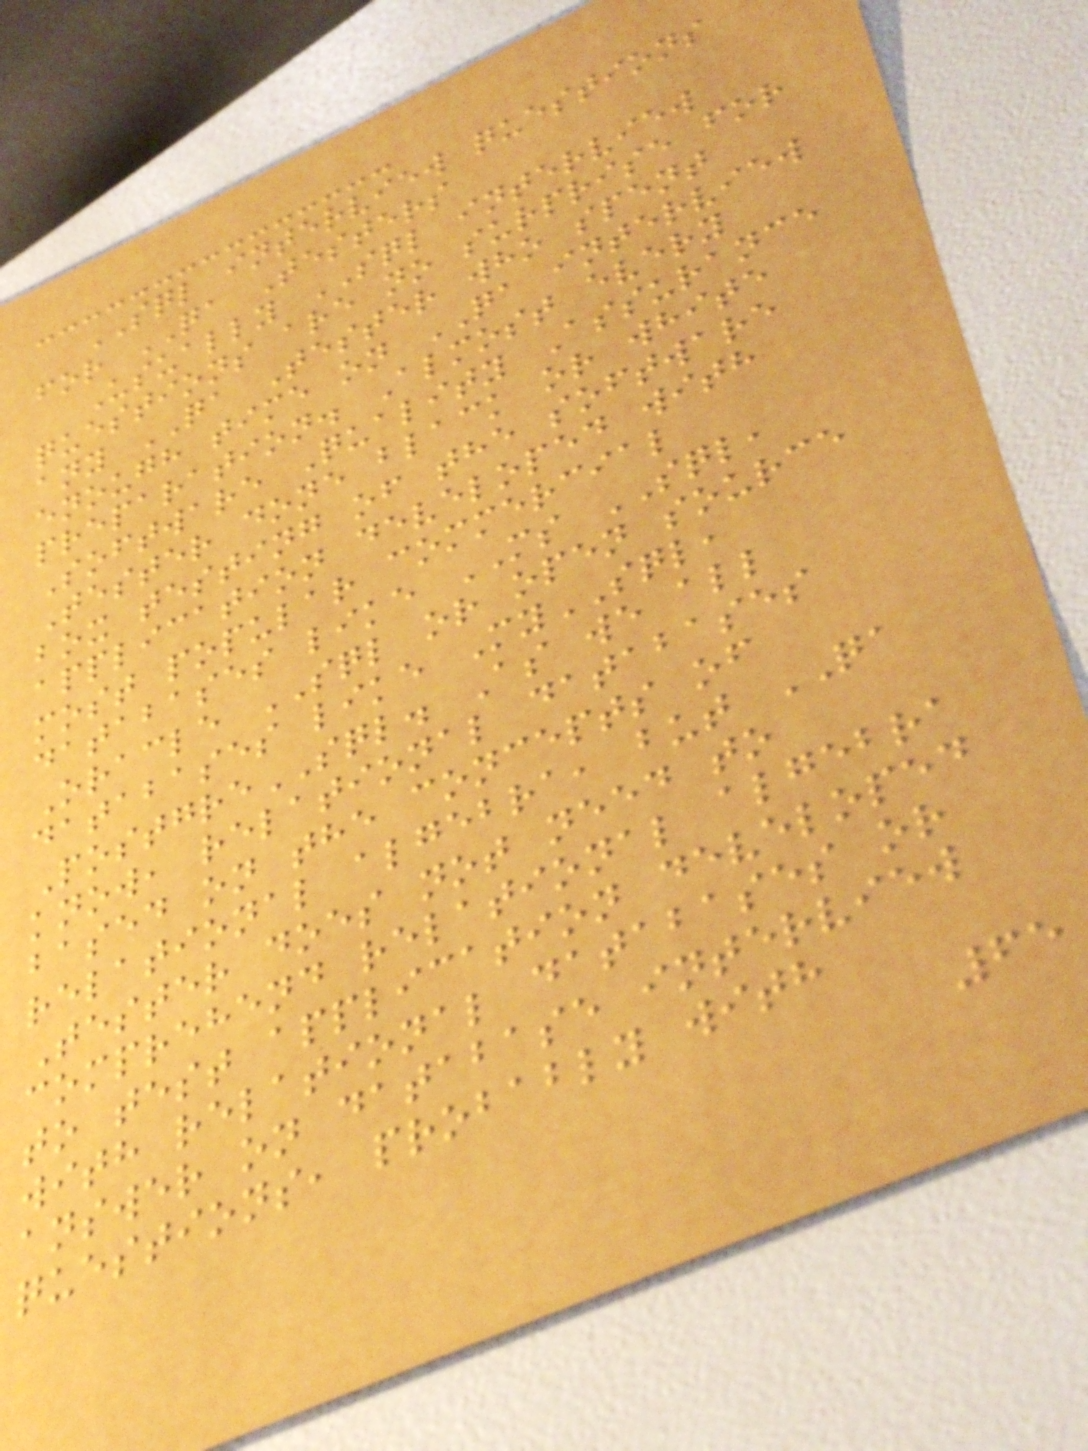SQL interview questions
for QA Testers
Usually SQL interview
questions are no surprise for
any QA Tester who spent
enough time on QA interview
preparation. Almost every
Software Quality Assurance
Tester done black or white
box testing of the software
application developed with
most popular commercial
databases like MS SQL,
Oracle SQL or open source
databases like MySQL,
PostgreSQL. As we all
know, relational databases
based on the concepts of
relational algebra, but QA
Tester does not need to
comprehend relational algebra
to test application developed
with relational databases or
answer on database interview
questions, probably with
65
